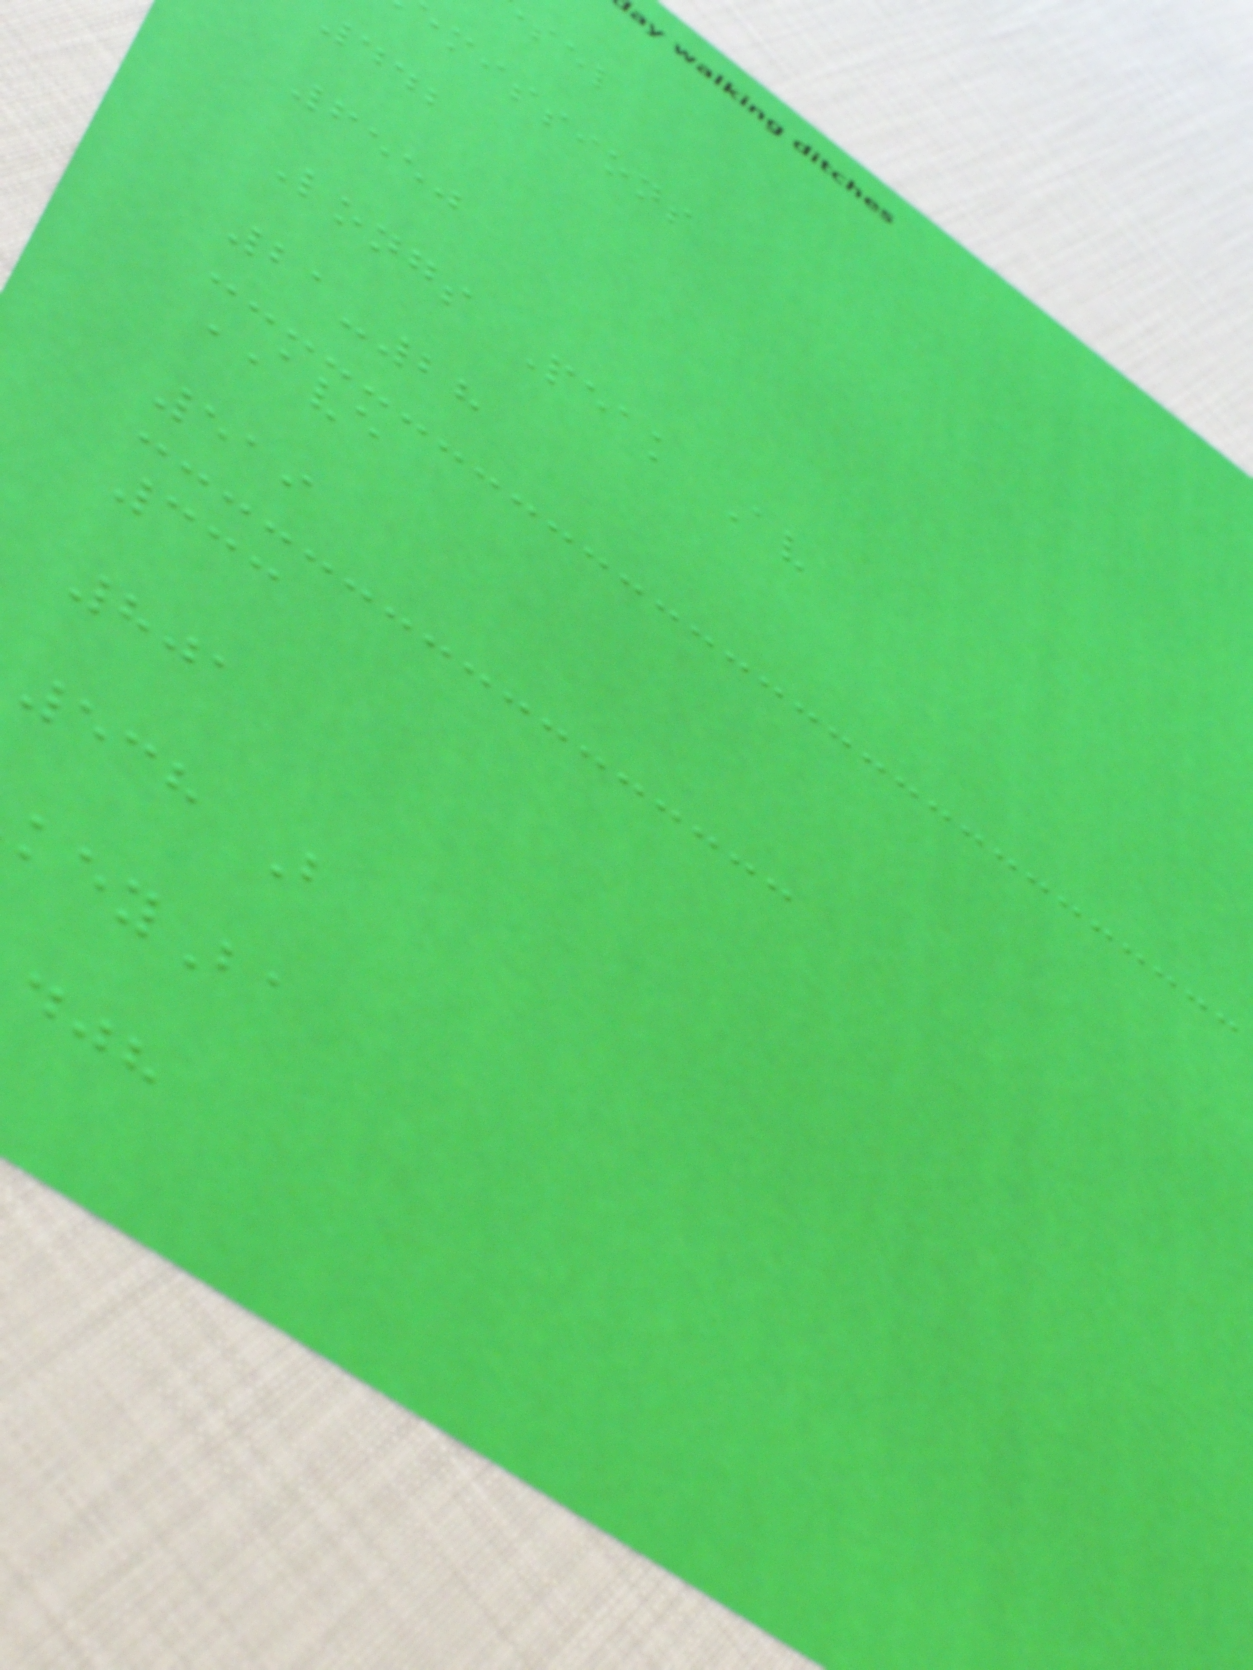missions
442
6550
Longs Peak Av
21-28
AVE
519
333
801
538 B
eyBa
